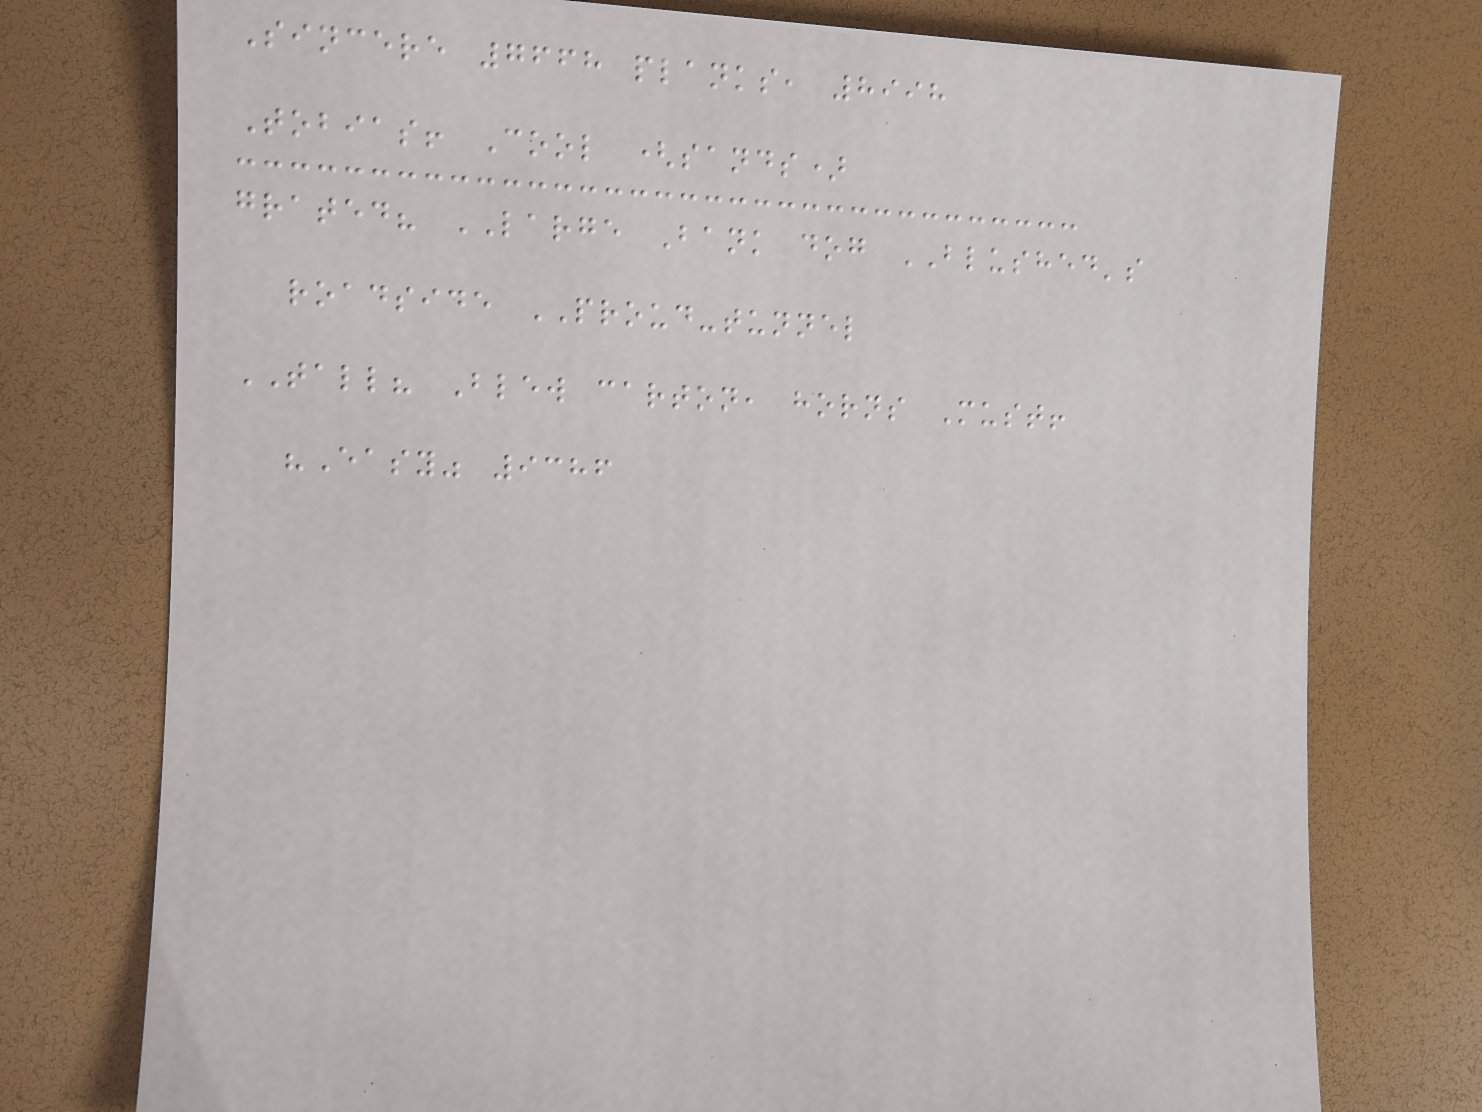Sincere 7668 planks, 8998
Tobias! Cool (sands)
grated? LARGE Bank dog BLUSHED's
roadside PROUD-tunnel
TALL? Blew carton, horns Must!
"Easy" 9386
